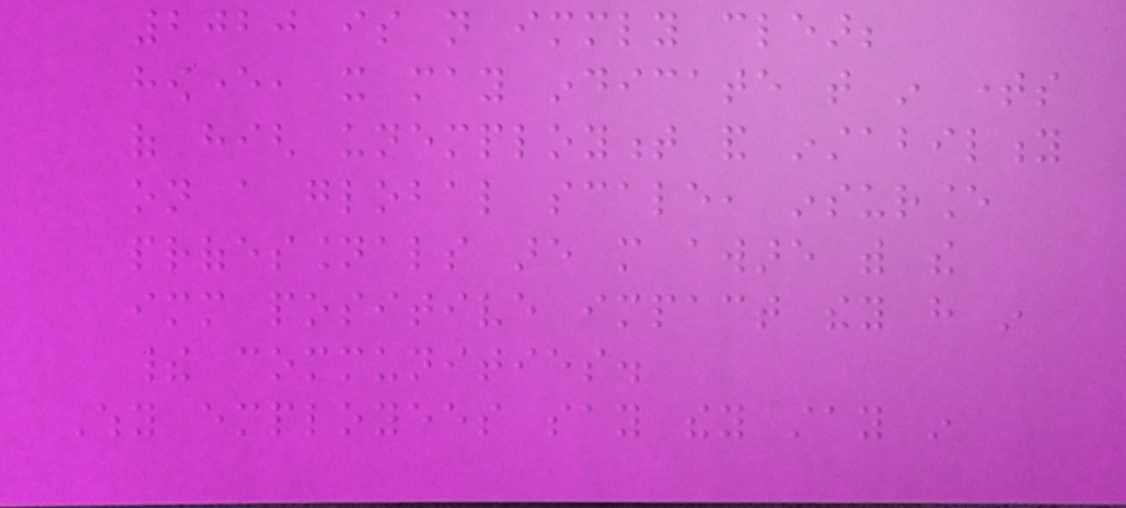2020 is not immediately clear;
however, it may indicate that in times
of high unemployment and instability
on a global scale, insurance
professionals are more aware with the
immediate positive impact they have in
their communities.
Why employees say they stay in
